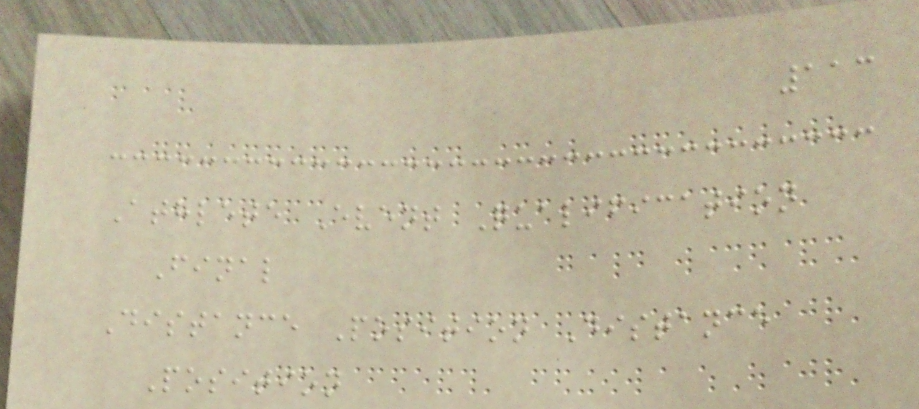113
Athlete Event Qualification
Final
Distance Position Distance
Position
